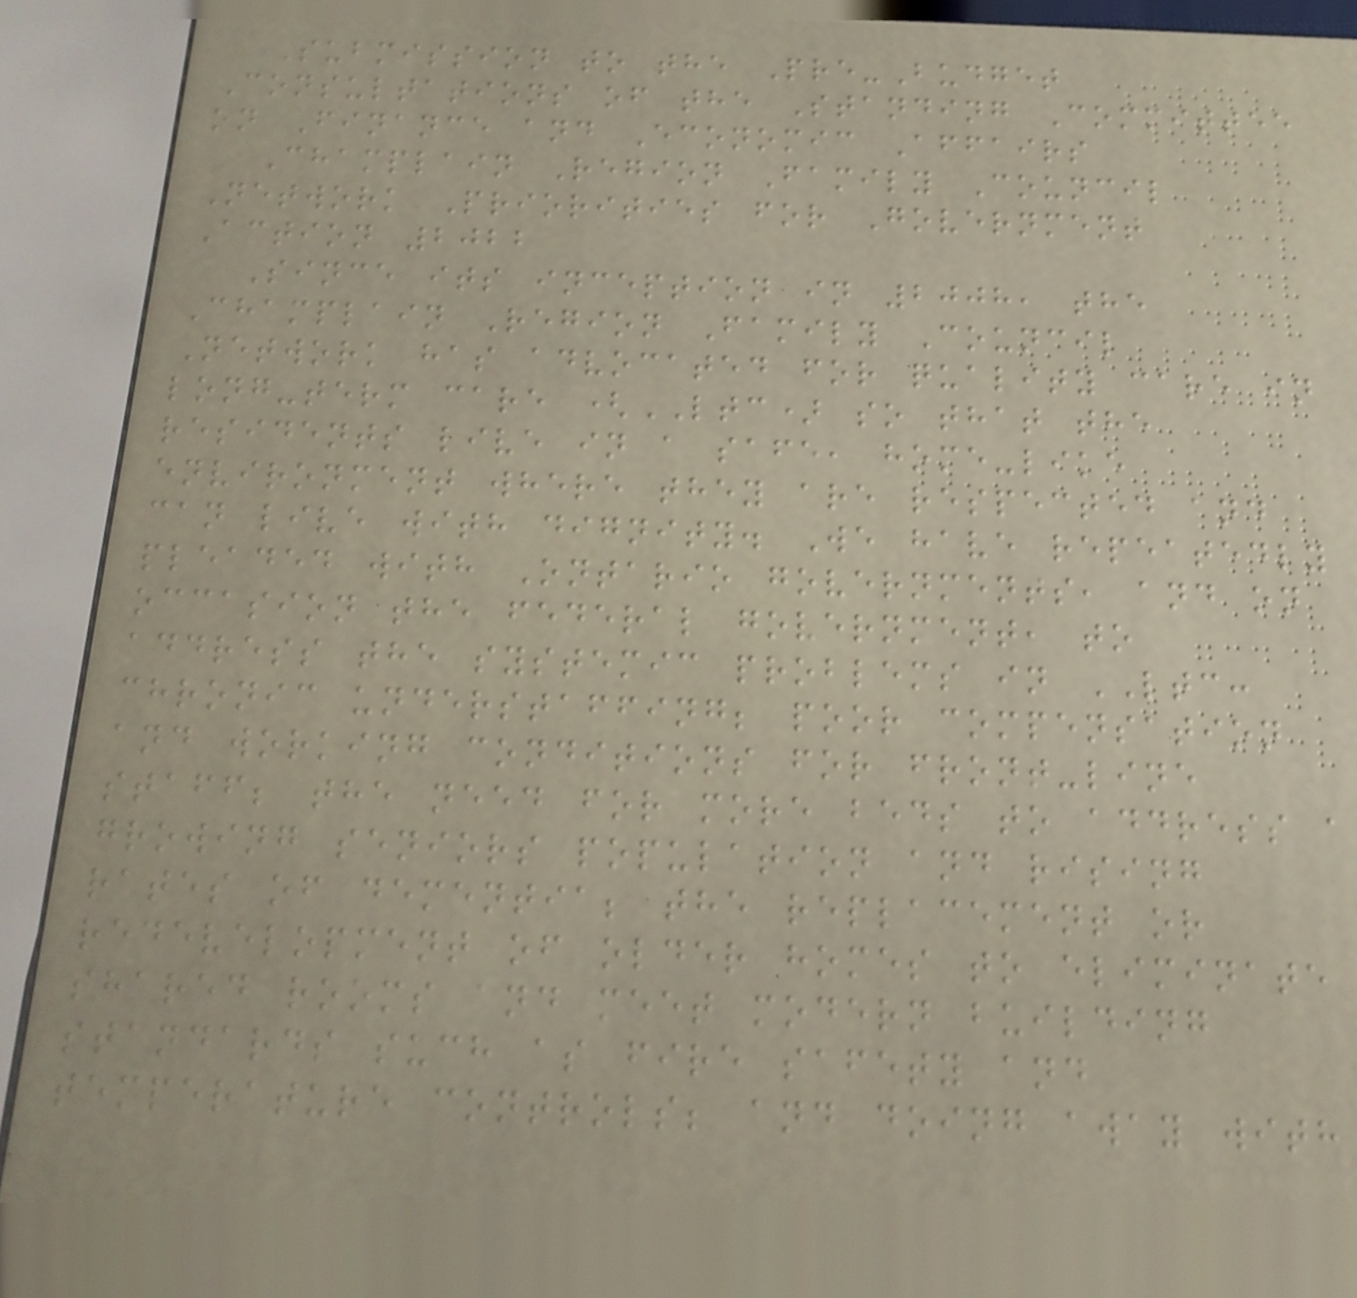Submission to the Pre-Budget
Consultations of the Standing Committee
on Finance and Economic Affairs
Champlain Region Family Council
Network Priorities for Government
Action 2022
Since its inception in 2008, the
Champlain Region Family Council
Network has advocated for quality care in
long-term care (LTC) so that the
residents live in a safe, home-like
environment where they are respected and
can live with dignity. We have repeatedly
pleaded with Ontario governments, and on
occasion the federal government, to
address the systemic problems in LTC:
chronic understaffing; poor compensation
and working conditions for front-line
staff; the need for more beds to address a
growing seniors population and rising
rates of dementia; the replacement or
redevelopment of older homes to eliminate
shared rooms and meet modern building
standards such as fire safety and
temperature controls; and doing away with
